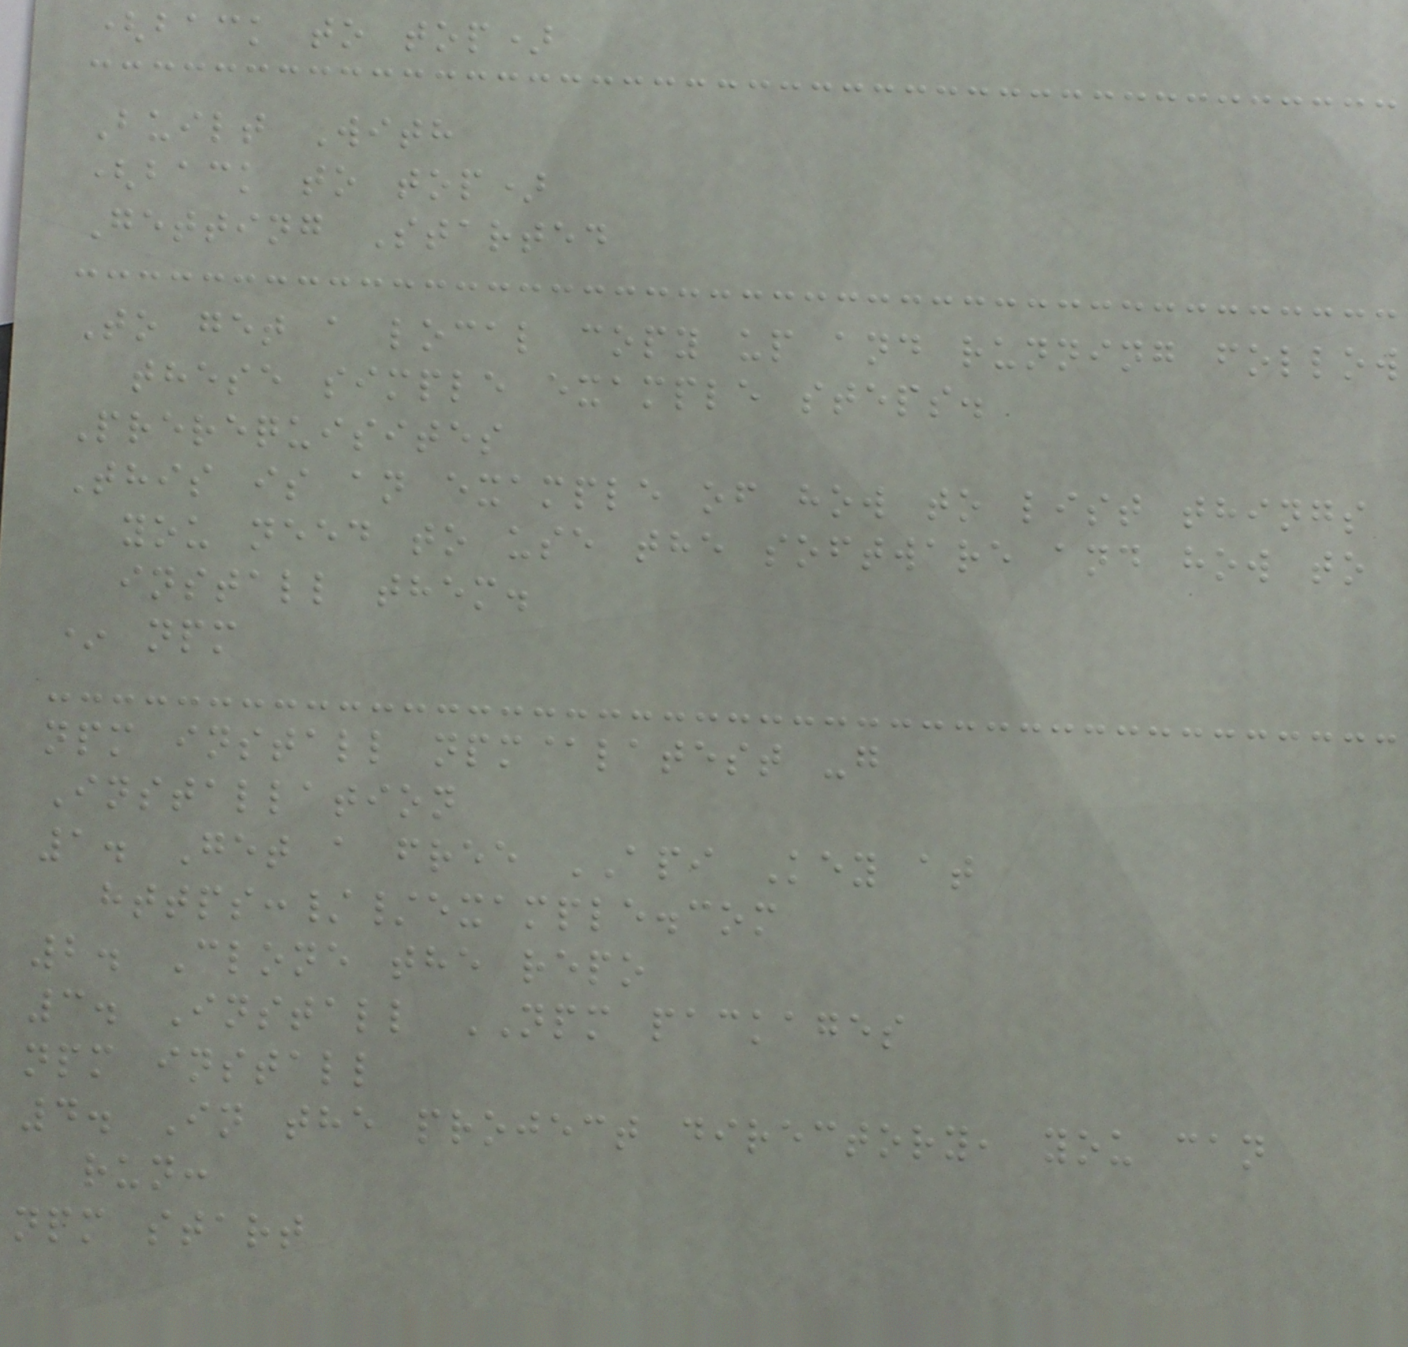(back to top)
Built With
(back to top)
Getting Started
To get a local copy up and running follow
these simple example steps.
Prerequisites
This is an example of how to list things
you need to use the software and how to
install them.
* npm
npm install npm@latest -g
Installation
1. Get a free API Key at
https://example.com
2. Clone the repo
3. Install NPM packages
npm install
4. In the project directory, you can
run:
npm start
